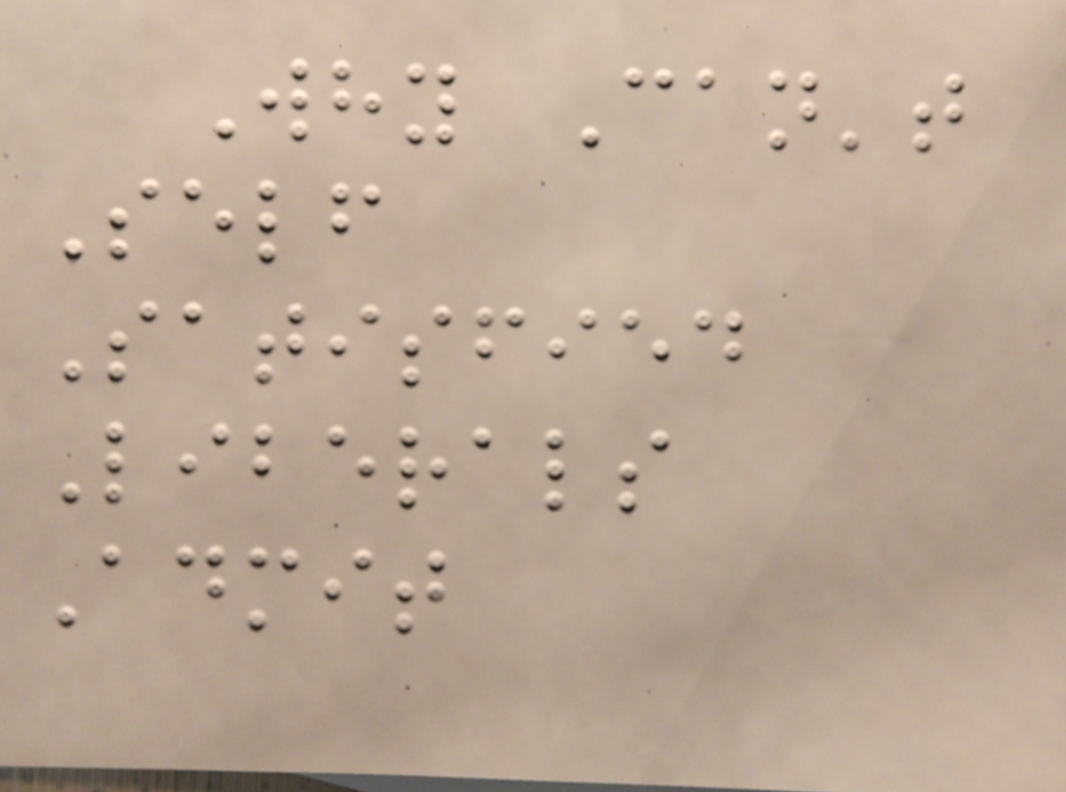Why Can't
Self
Satisfied
Liberals
Admit
